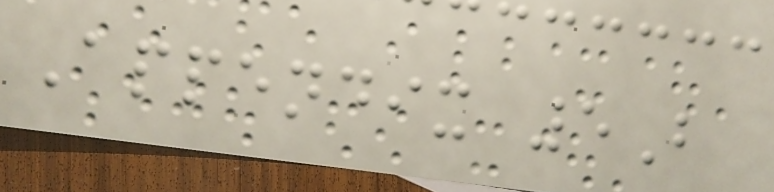Appendix 5B
